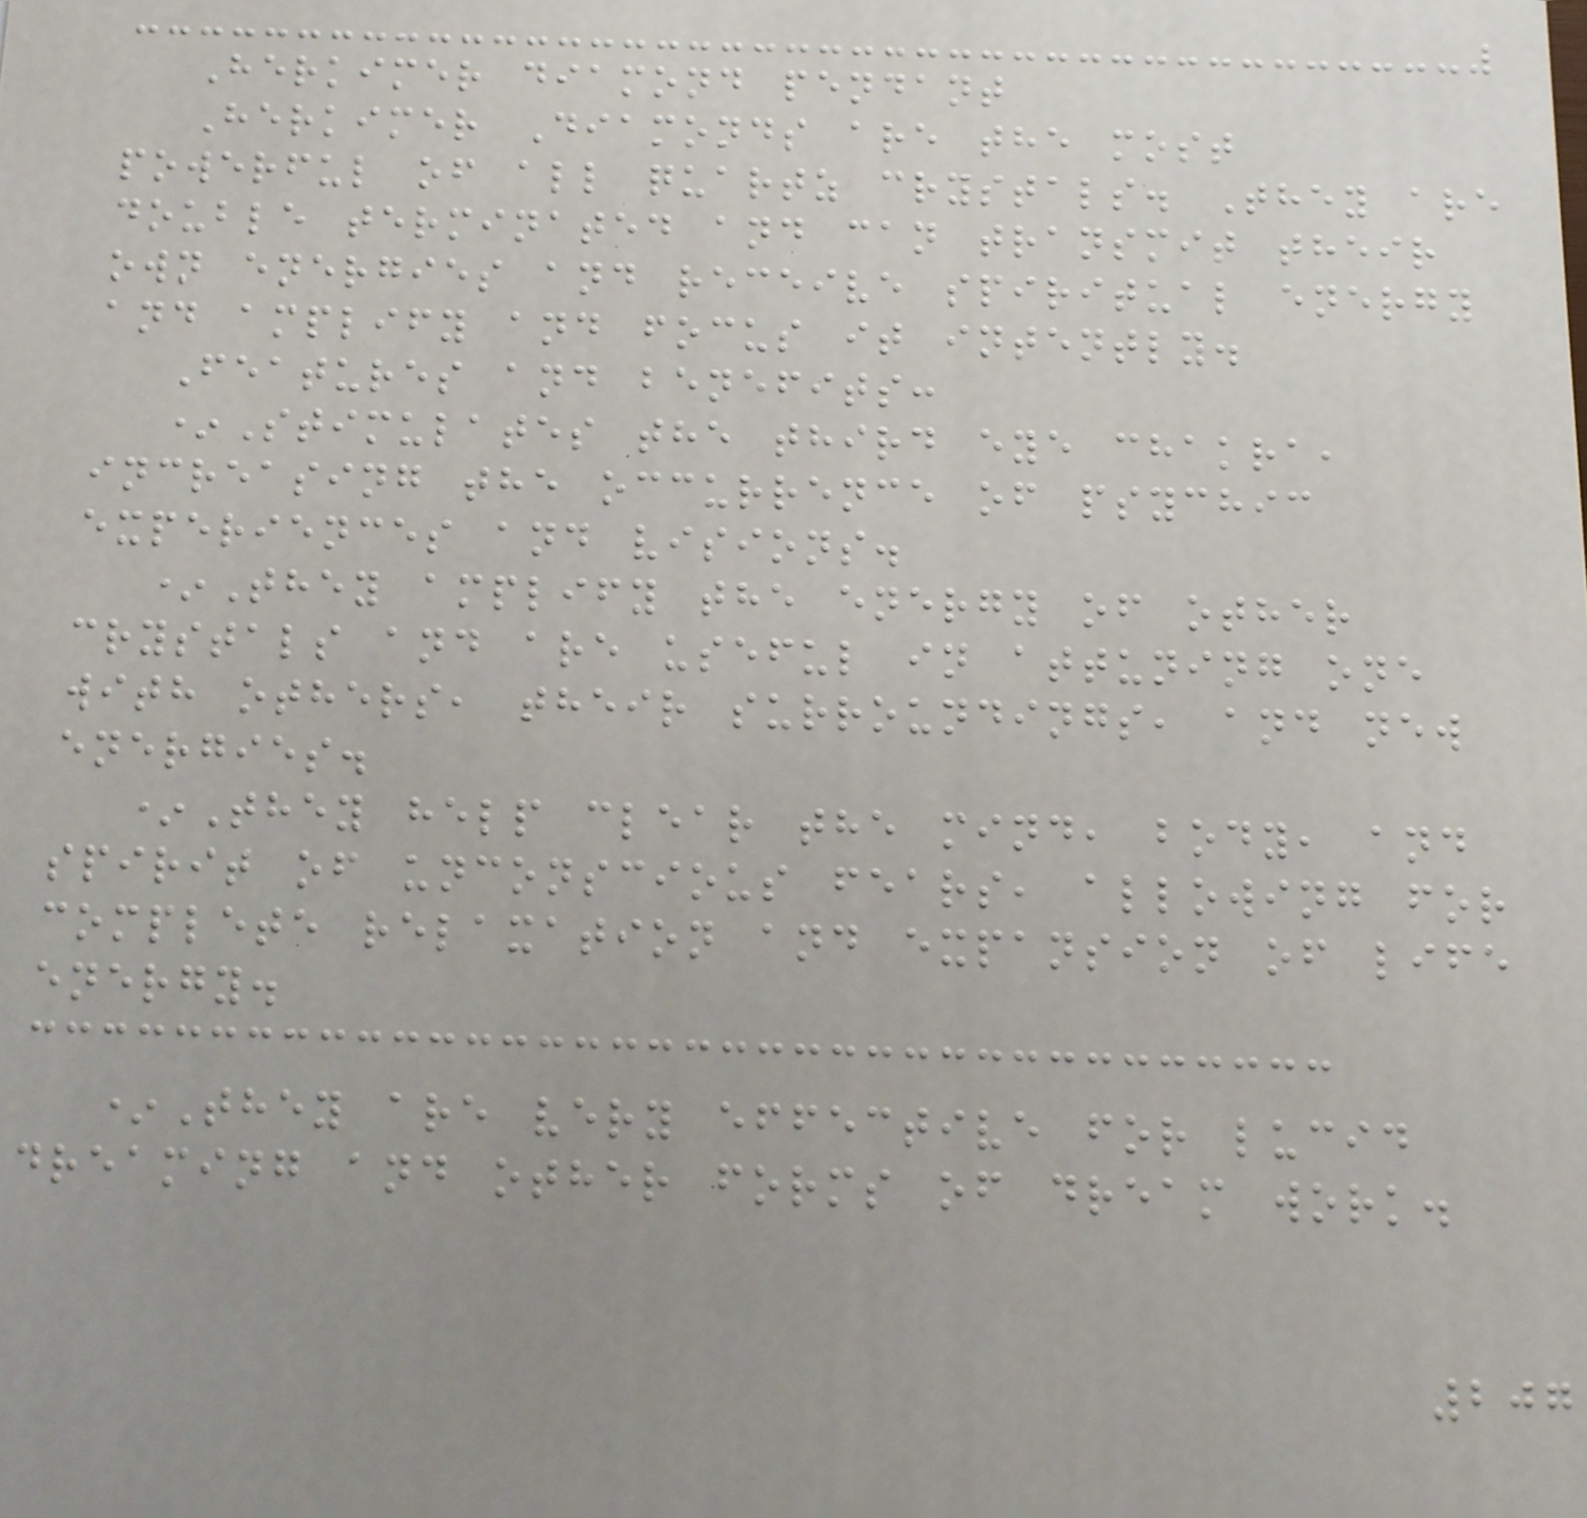Herkimer diamond pendant
Herkimer Diamonds are the most
powerful of all quartz crystals. They are
double terminated and can transmit their
own energies and receive spiritual energy
and amplify and focus it intently.
Features and benefits:
*Stimulates the third eye chakra,
increasing the occurrence of psychic
experiences and visions.
*They amplify the energy of other
crystals and are useful in attuning one
with others, their surroundings, and new
energies.
*They help clear the mind, body, and
spirit of unconscious fears, allowing for
complete relaxation and expansion of life
energy.
*They are very effective for lucid
dreaming and other forms of dream work.
207
